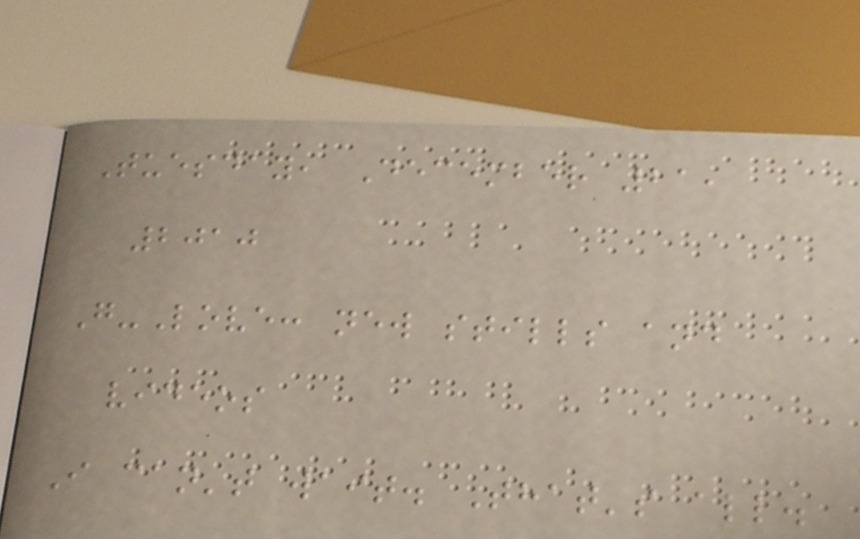Tuesday, December 21,
2010
G-Love: new stills and
videos
I can't wait. That's all.
